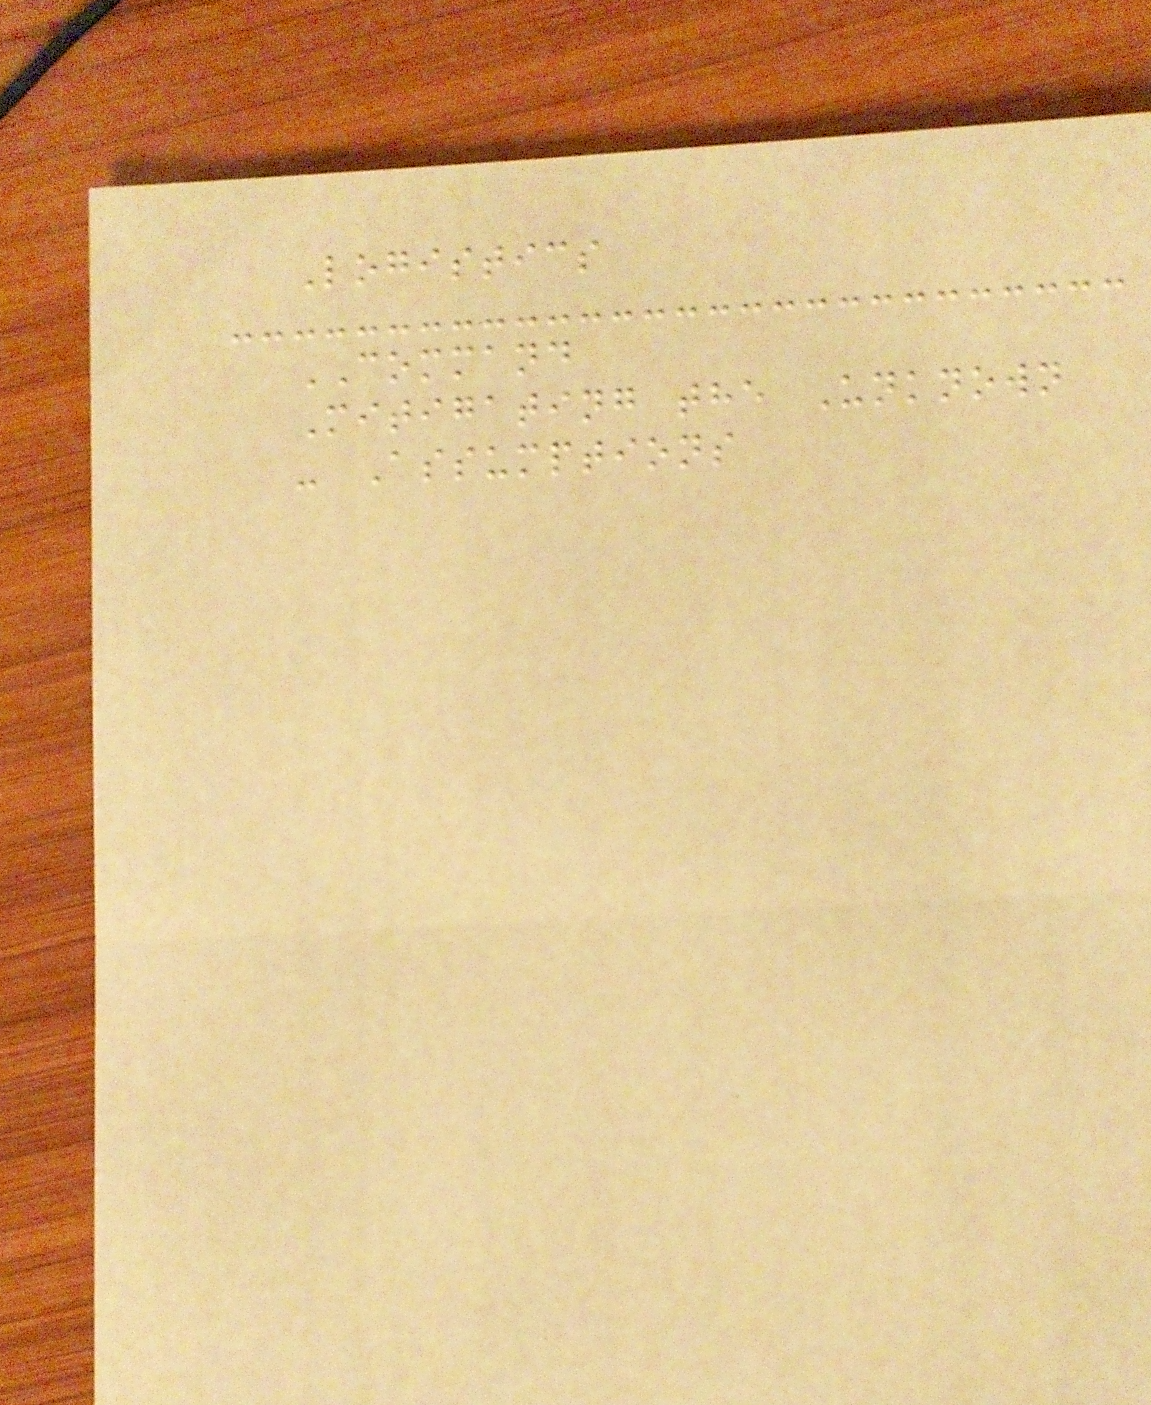Logistics
COMMAND
Mitigating the Unknown
- Assumptions
